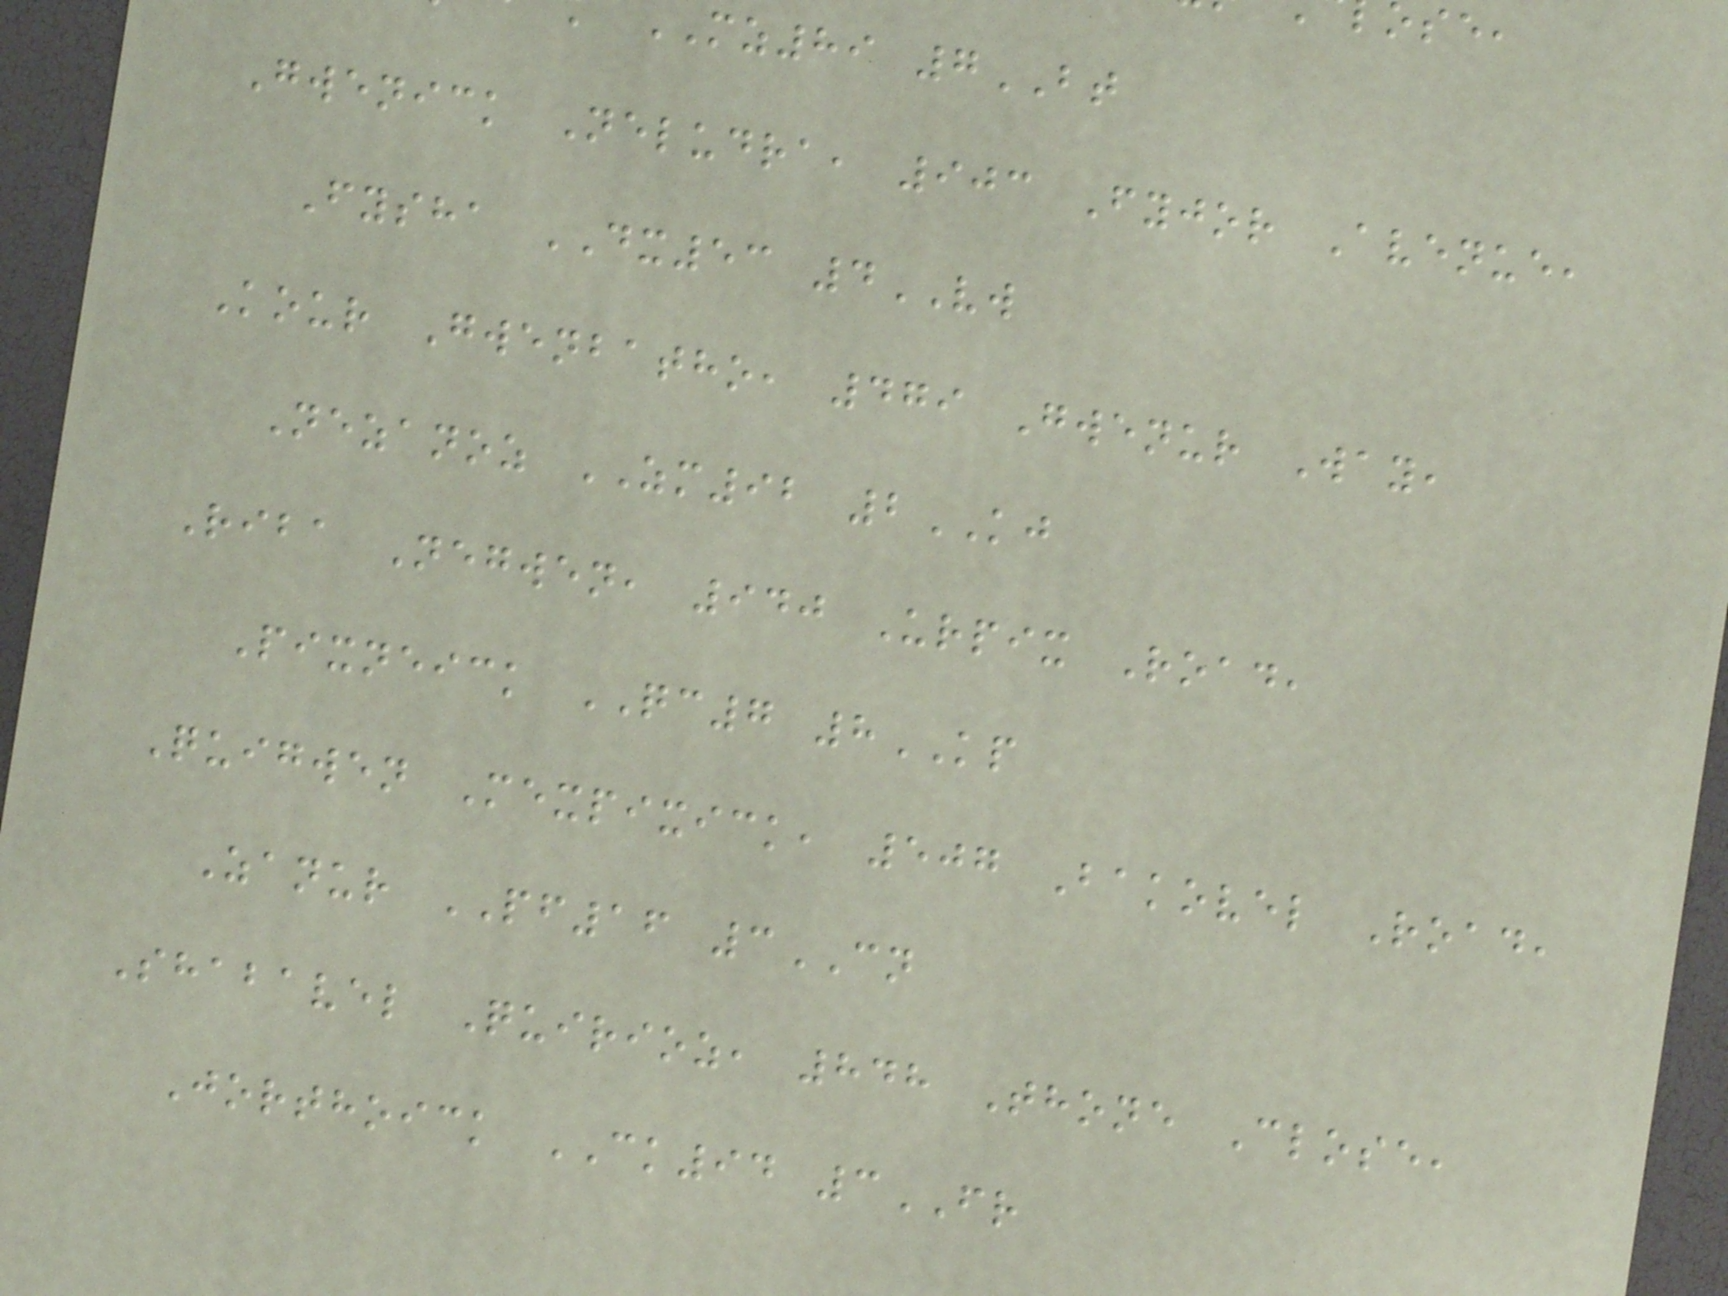mz89 7BT
Gwenick Neludra, 903 Fyjor Avenue,
Fysha DX53 4VW
Kour Gwenbatho, 479 Gwenur Way,
Nezanoz ZM92 2KJ
Riba Negwen, 940 Urpix Road,
Pixneick QC7 8KP
Quigwen Mexpixick, 507 Bakovel Road,
Zanur PF16 3CN
Shabavel Quirioz, 848 Thone Close,
Jorthoick CK94 3FR
